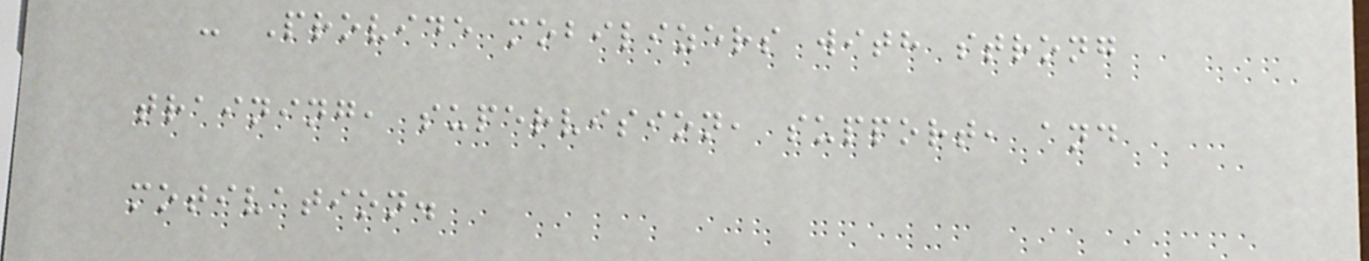- Provide mobilizers with strong
training, supervision, support, and
motivation.
